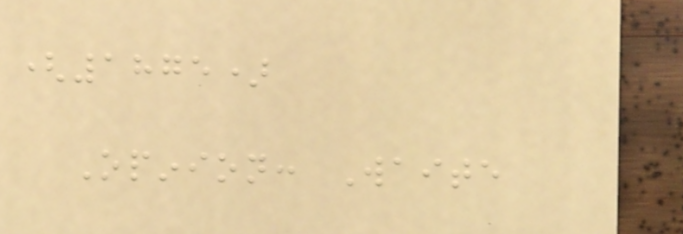(1875)
Opinion: Waite
